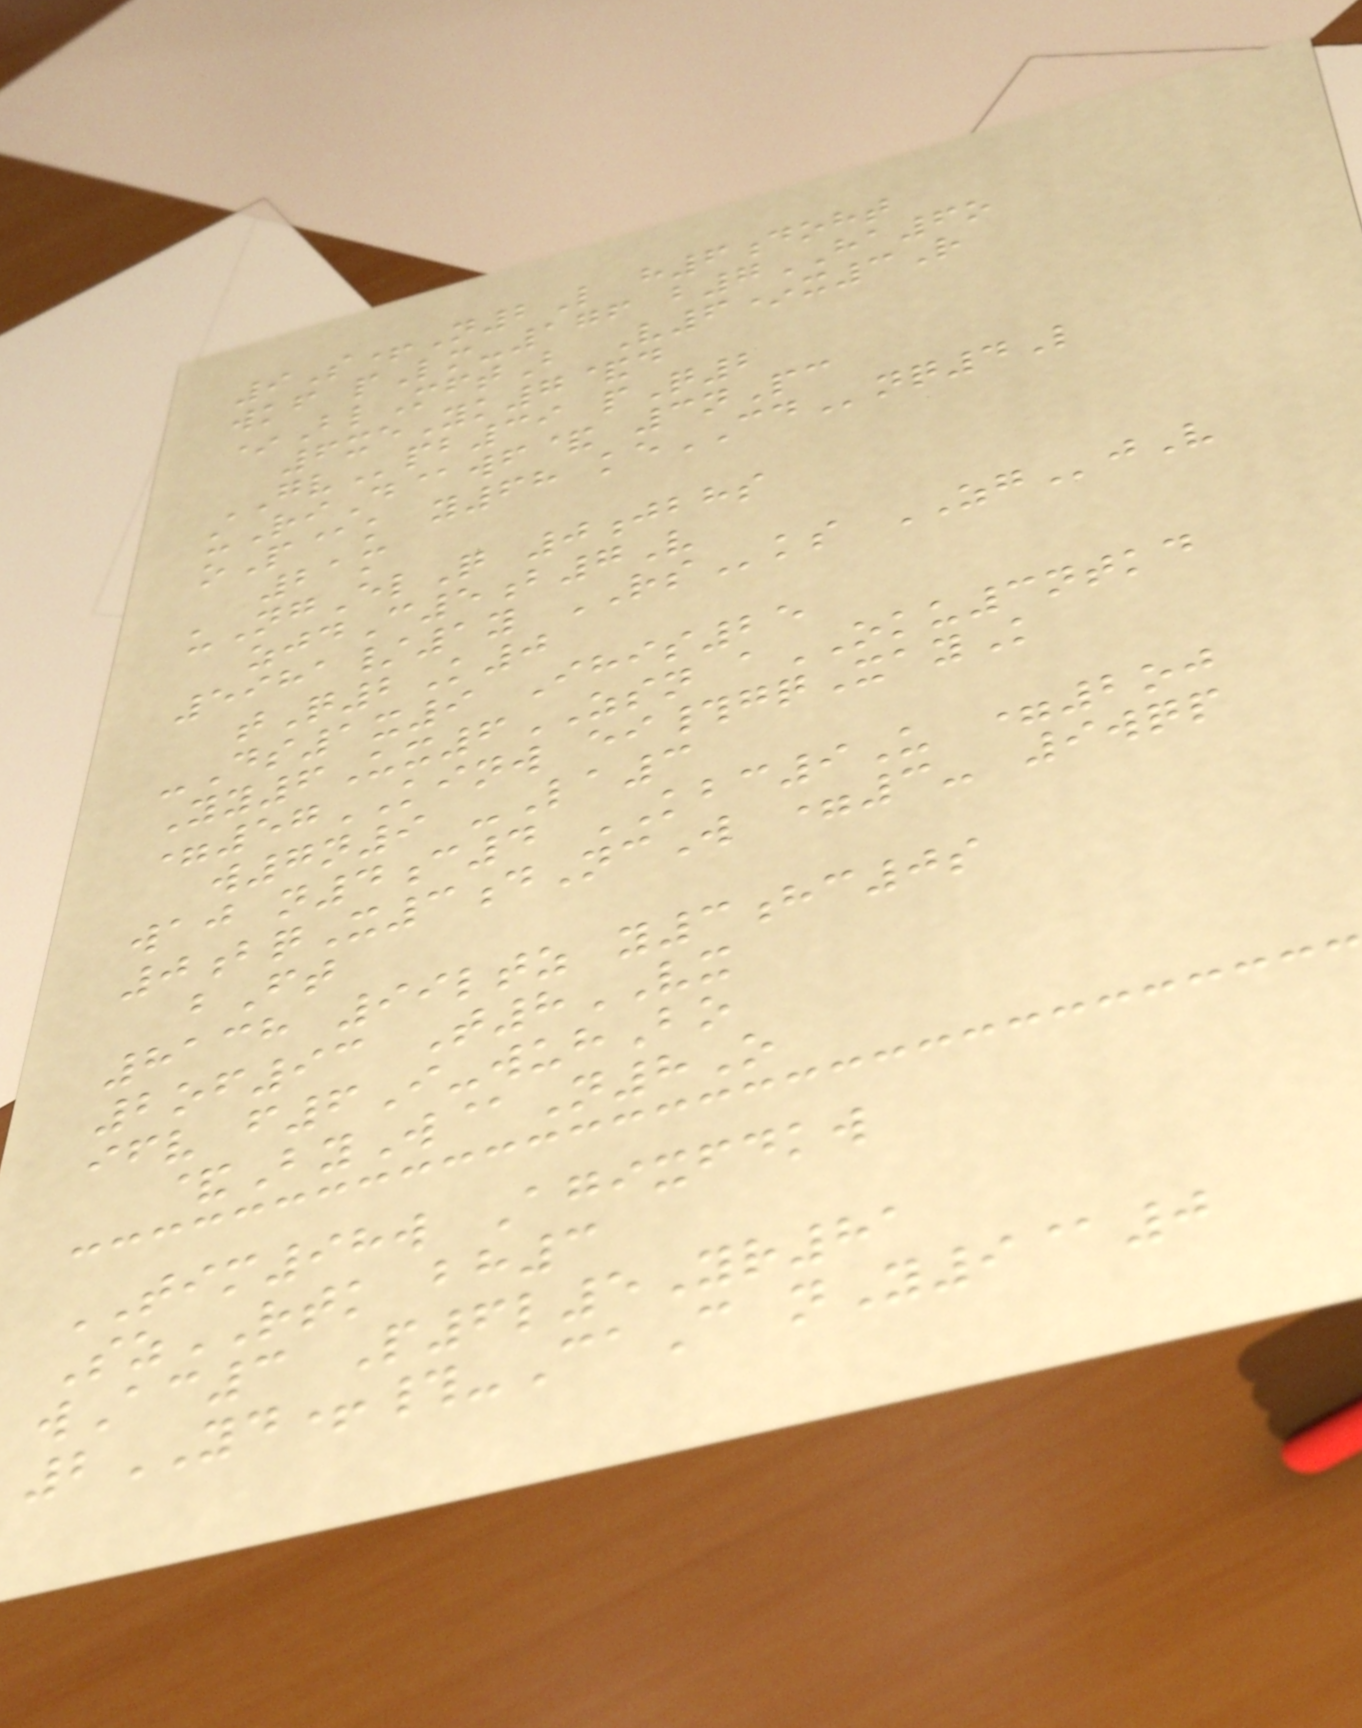9S+N2L h6doht
wkf pLm-176 b7HA6o
*BlMftB V6*x3R
6xeYk7&d
GVpb39 pQ2
uRiD@wf& 3nPc
oP@k y68 keCDnq4L
21m
uNgElQ 0jbhs
zjdC5b7V
5981/1y RSks ZGjV
tQ2K0
-Ds1x9 Ihis25
Yy6Ux6ZSN aOKU3ntkd
=57KINW ei#gqXayK
w7n9 -La3
waj n4c4 KBC9U =2oj
0bqX3dNcW =3- 9wqp
bFt
8138 99ltz y3hc0s
2of93 T8VX
ifv f6I-wuhBo
&ByW@N8O
TIM98w Agixfdkw
SzRTK bh3
wAc3 P6l5Yr81
2YD+#-CaC nY9@0
